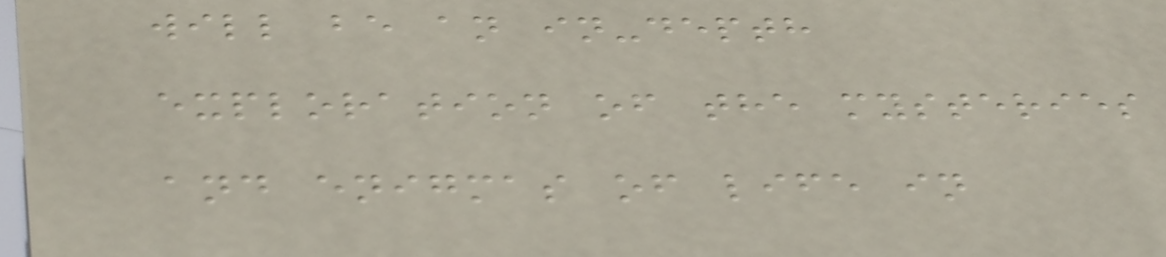will be an in-depth
exploration of the mysteries
and enigmas of life in
